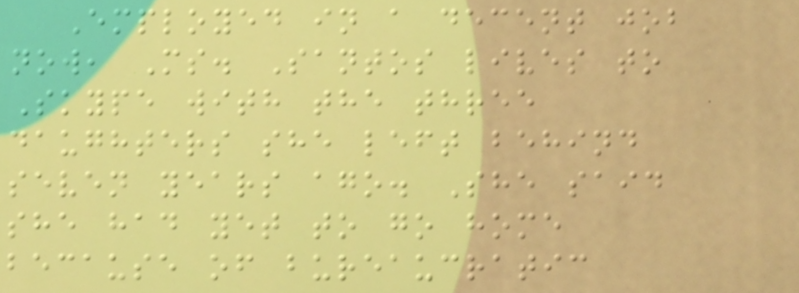Employed in a decent job
now, Ms. Santos lives to
Skype with the three
daughters she left behind
seven years ago. She said
she had yet to go home
because of bureaucratic
